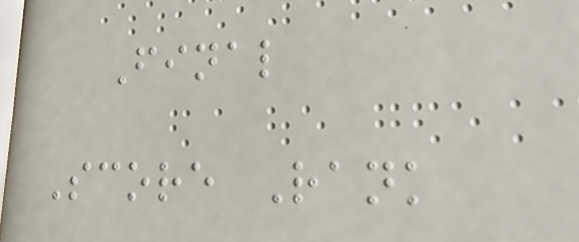Final
Score Rank
